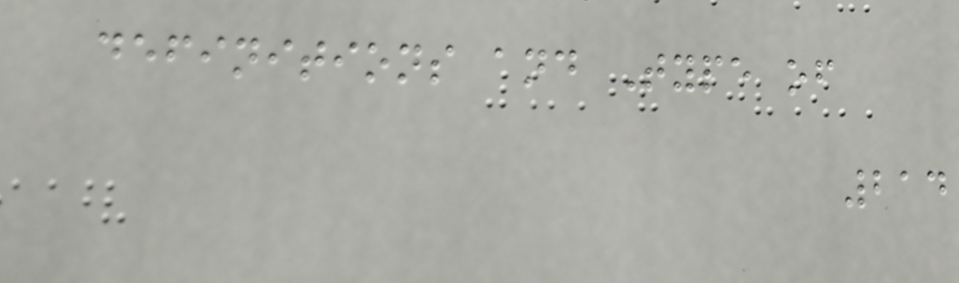definitions and Type of
214
